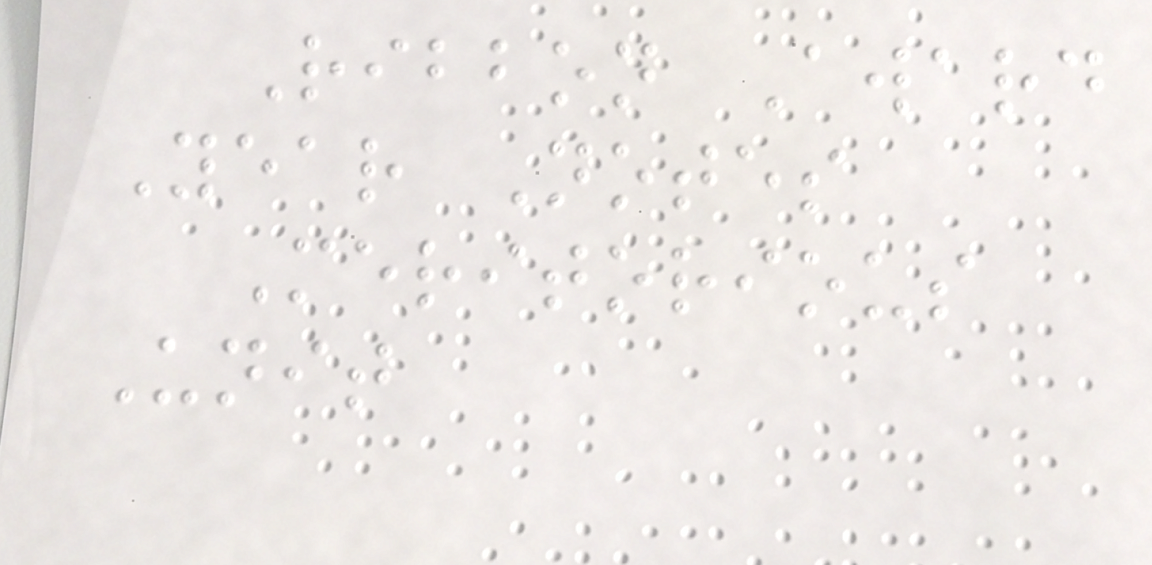Ribbon Award
Year Notes
Meritorious
Unit
